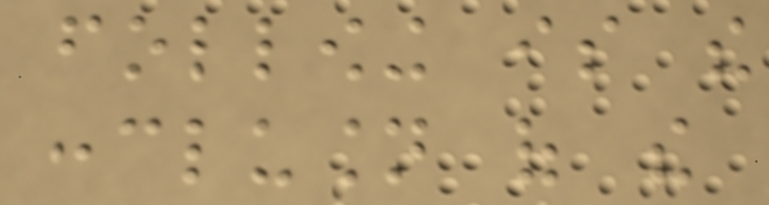following is the
conclusion of the
